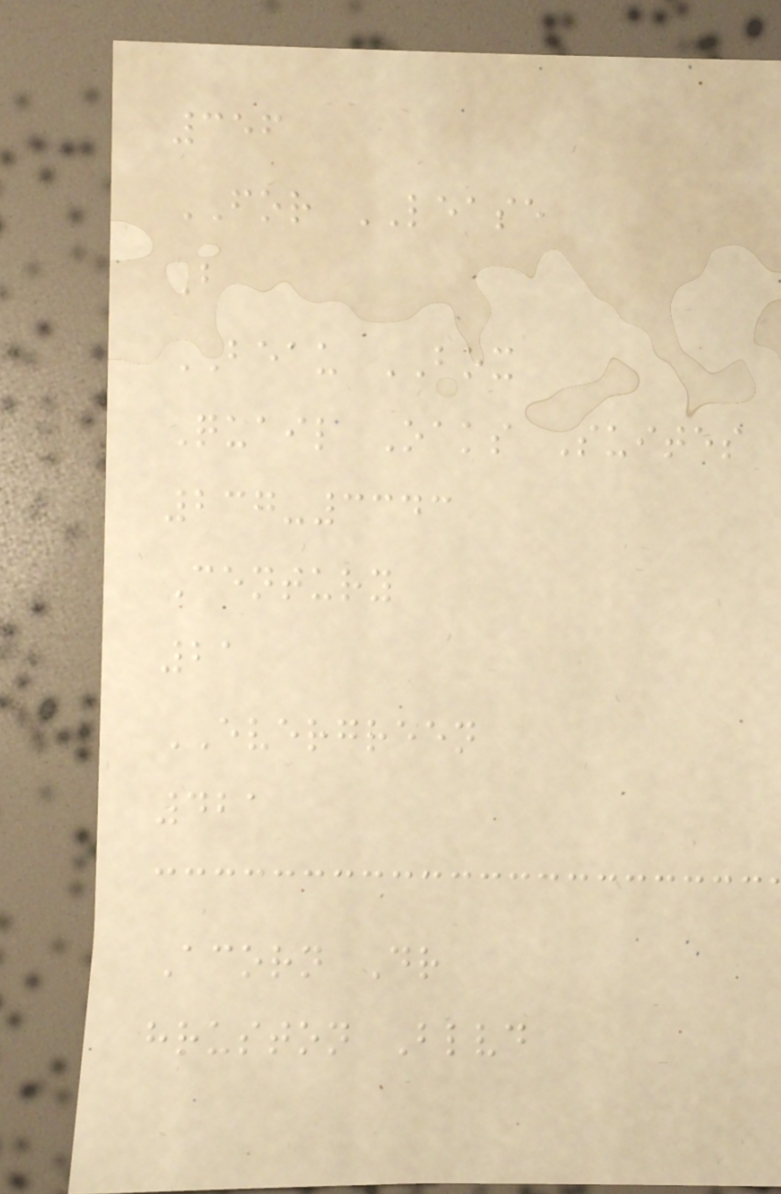356
FOR LEASE
B
BEAU BOX
Quail Oaks Suites
237-3343
Century
21
EVERGREEN
421
Acorn Dr
hruston Blvd
